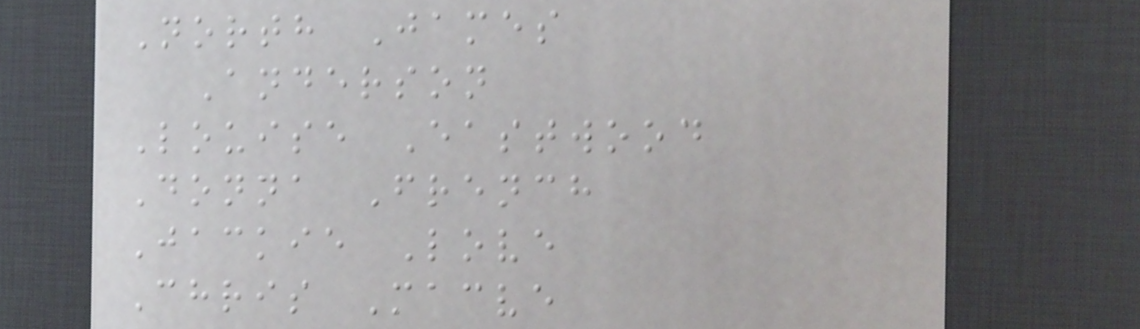North James
Anderson
Louise Eastwood
Donna French
Jackie Love
Chris Macve
